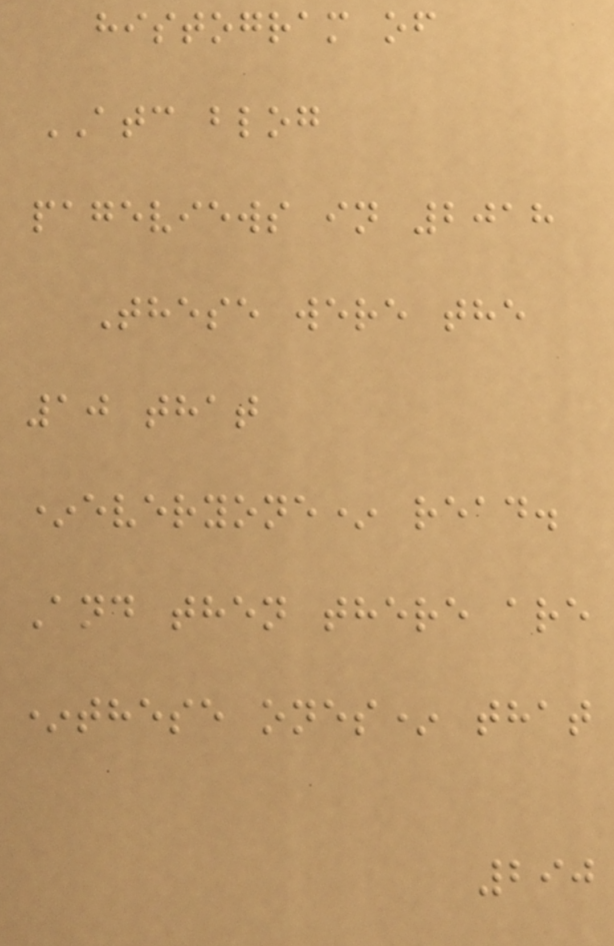histogram of
ATC blog
pageviews in 2018
These were the
10 that
*everyone* read.
And then there are
*these ones* that
290
